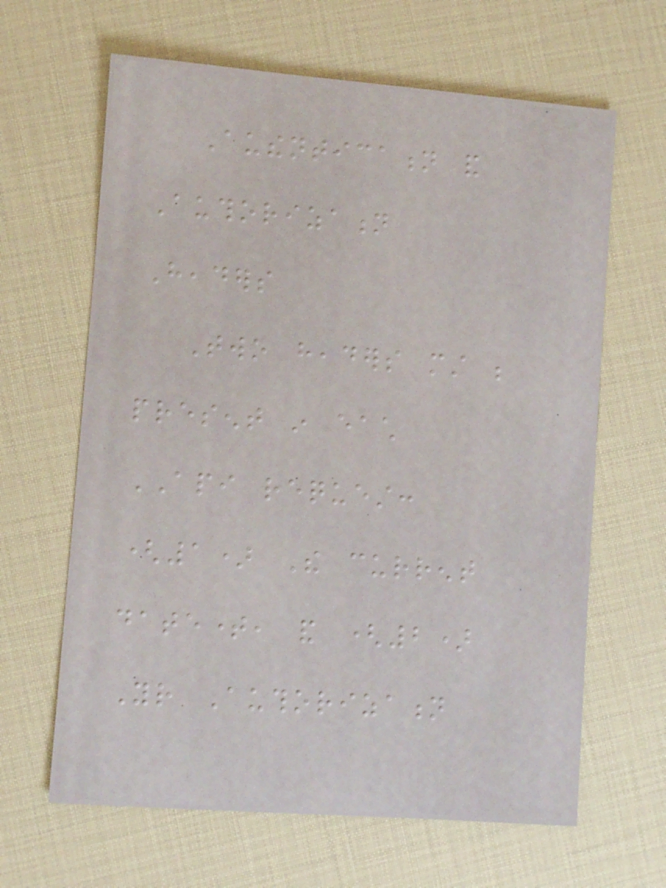Authentication and
Authorization
Headers
Two headers must be
present in each
API request:
(1) The current
datetime, and (2)
Your Authorization
